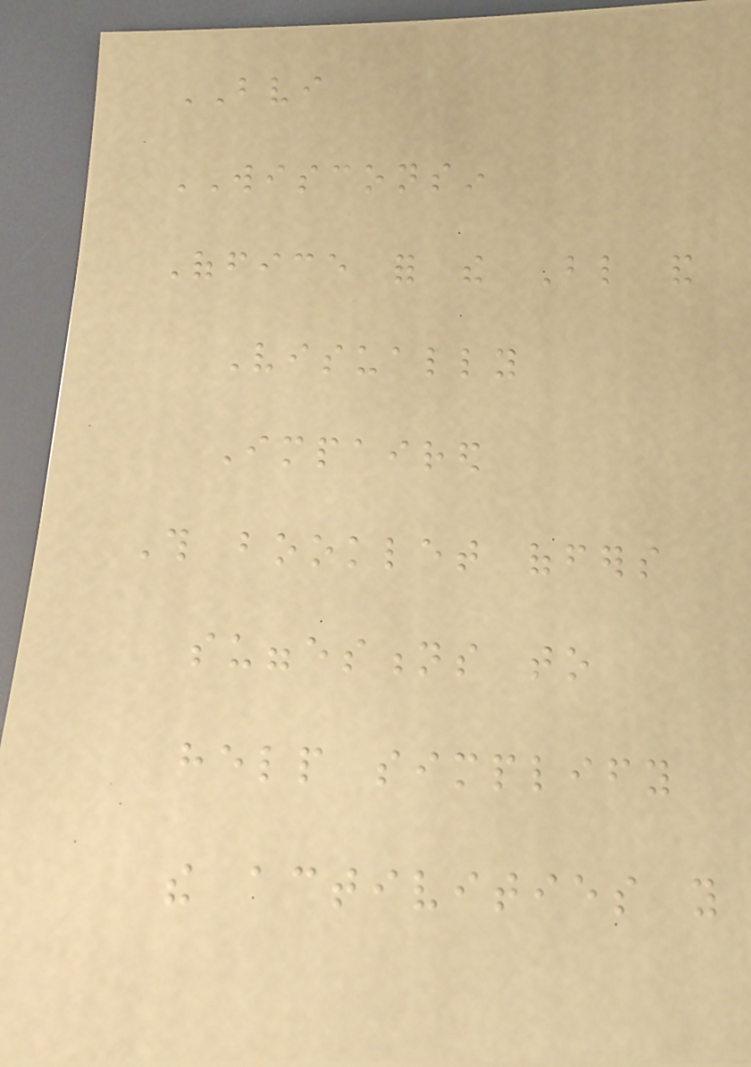BVI
WISCONSIN
Office for the Blind and
Visually
Impaired
This booklet offers
suggestions to
help simplify
the activities you
